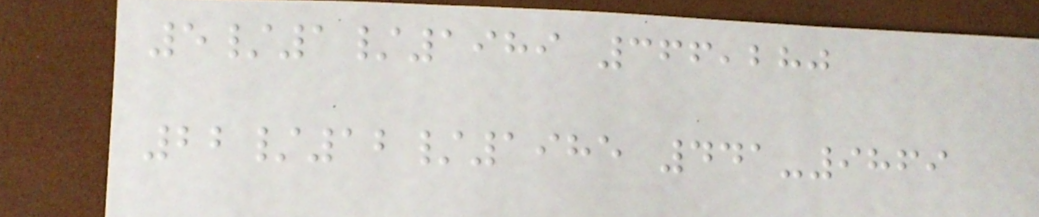5/1/1989 366,280
22/12/1985 441-9869
